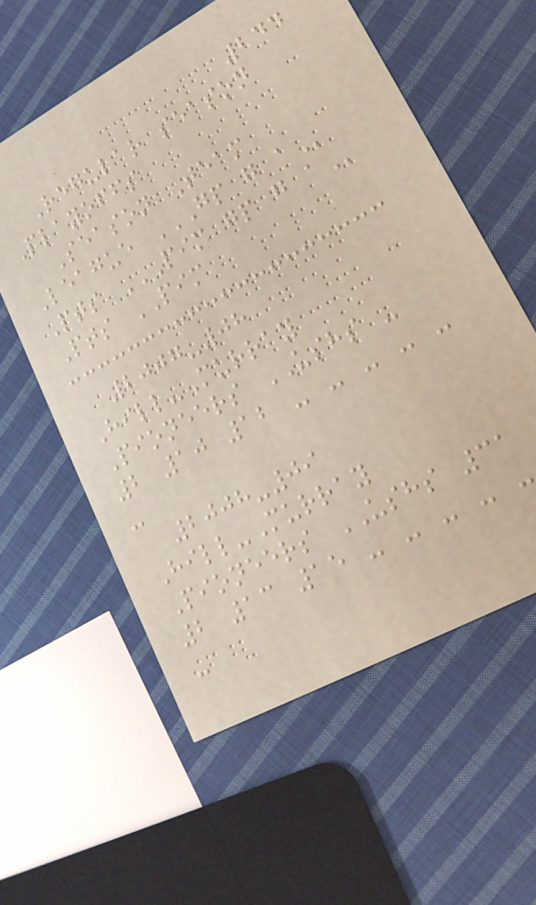244
Regular season
Playoffs
Season Team
League GP G A
Pts PIM GP G A
Pts PIM
2007-08
Hill-Murray
Pioneers USHS -
2 10 12 - - - - -
-
2008-09
Hill-Murray
Pioneers USHS 31
2 13 15 - - - - -
-
